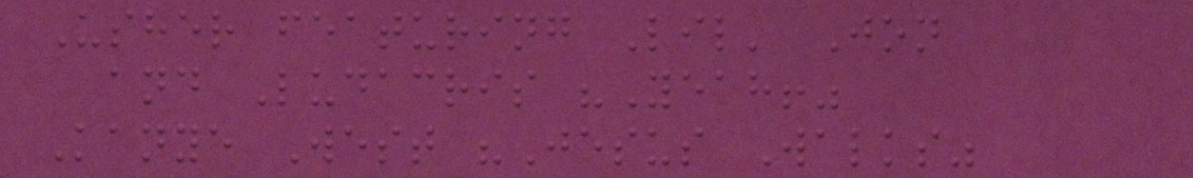Usher featuring Lil' Jon
and Ludacris "Yeah!"
Kanye West "Jesus Walks"
